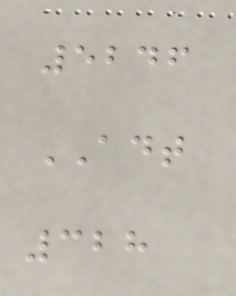5246
ADT
328
